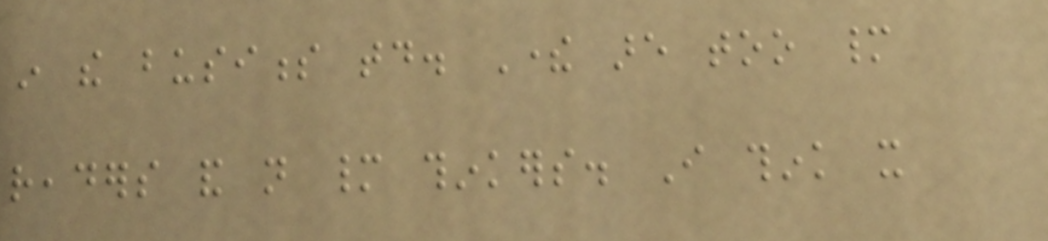in the business today. There are too many
readers and not many thinkers. I think it
